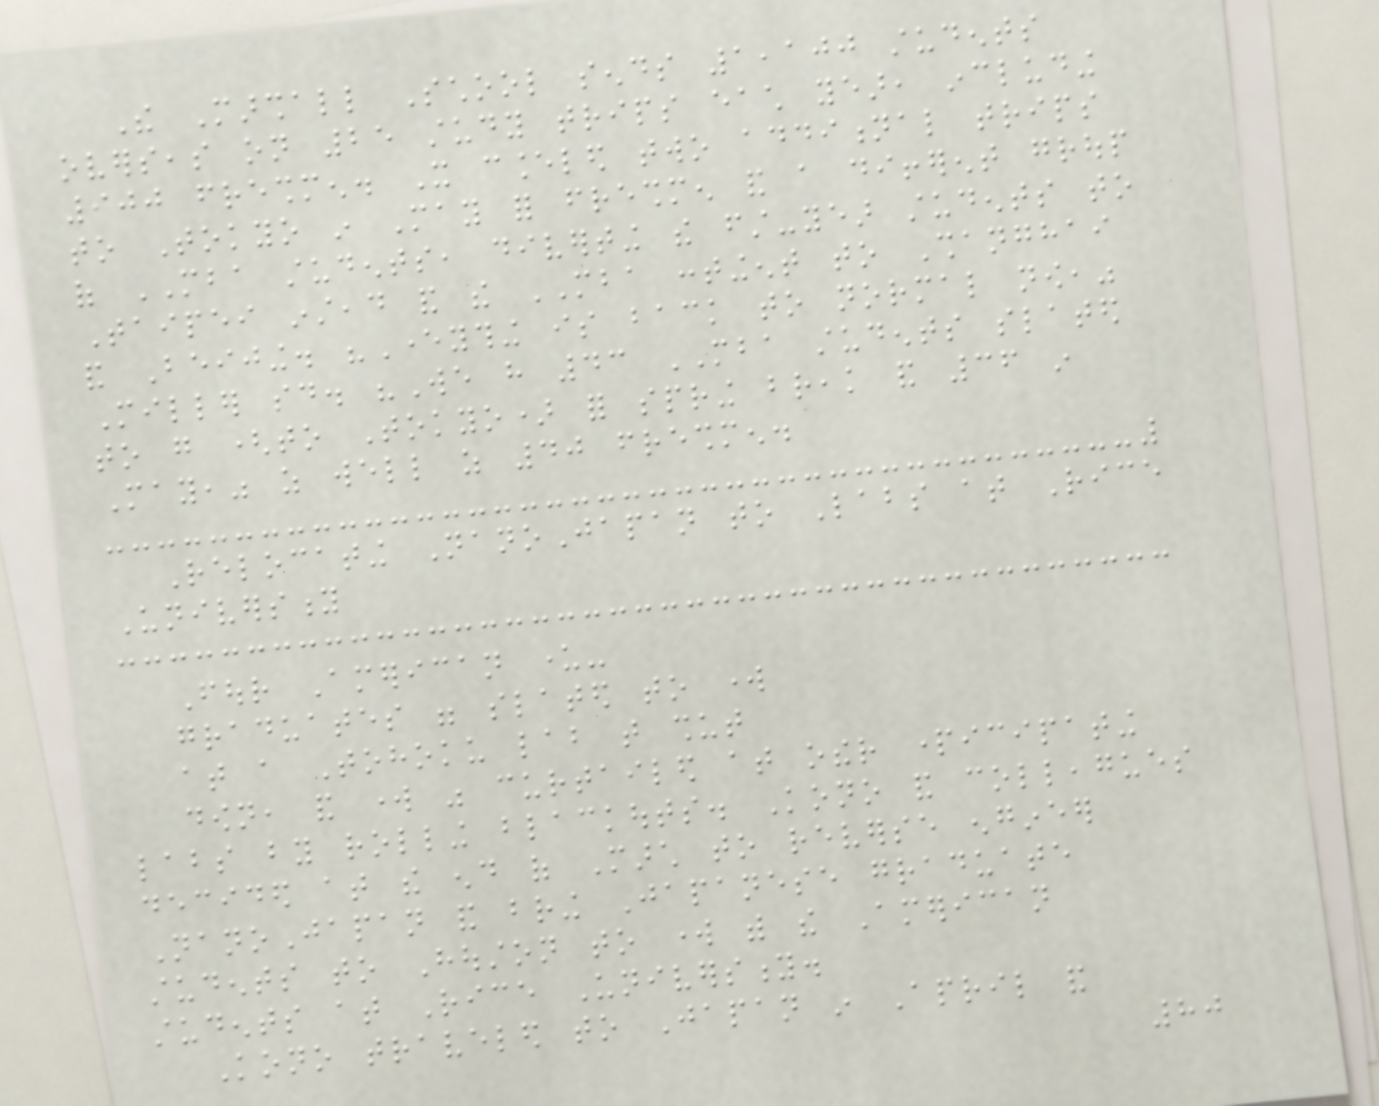The Marshall School sends 1,100 students
overseas on 25 study trips each year, including
900 freshmen. It canceled two additional trips
to Tokyo in May for freshmen and a different group
of MBA students, diverting the first-year students to
Taipei instead and the MBA contingent to Shanghai
and Beijing. "Everything is back to normal now,"
Miller said. "We have 43 MBA students slated
to go (to Tokyo) for spring break and 36 in
May," as well as 40 freshmen.
Relocating NanoJapan to Labs at Rice
University
Four American under-
graduates were slated to work
at a Tohoku lab that shut
down, and work was curtailed at other participating
labs by rolling blackouts. Kono and colleagues
decided at the end of March to reverse engineer
NanoJapan and bring Japanese graduate
students to Houston to work with the American
students at Rice University.
Kono traveled to Japan in April and
80
